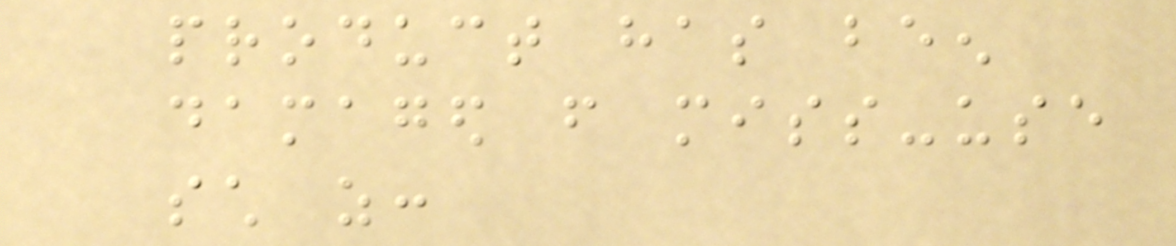product has been
damaged from miss-use
such as:
